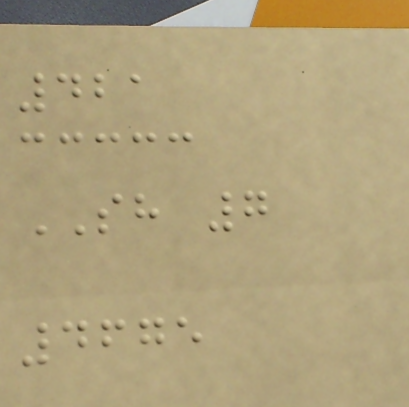421
SH 7
4675
